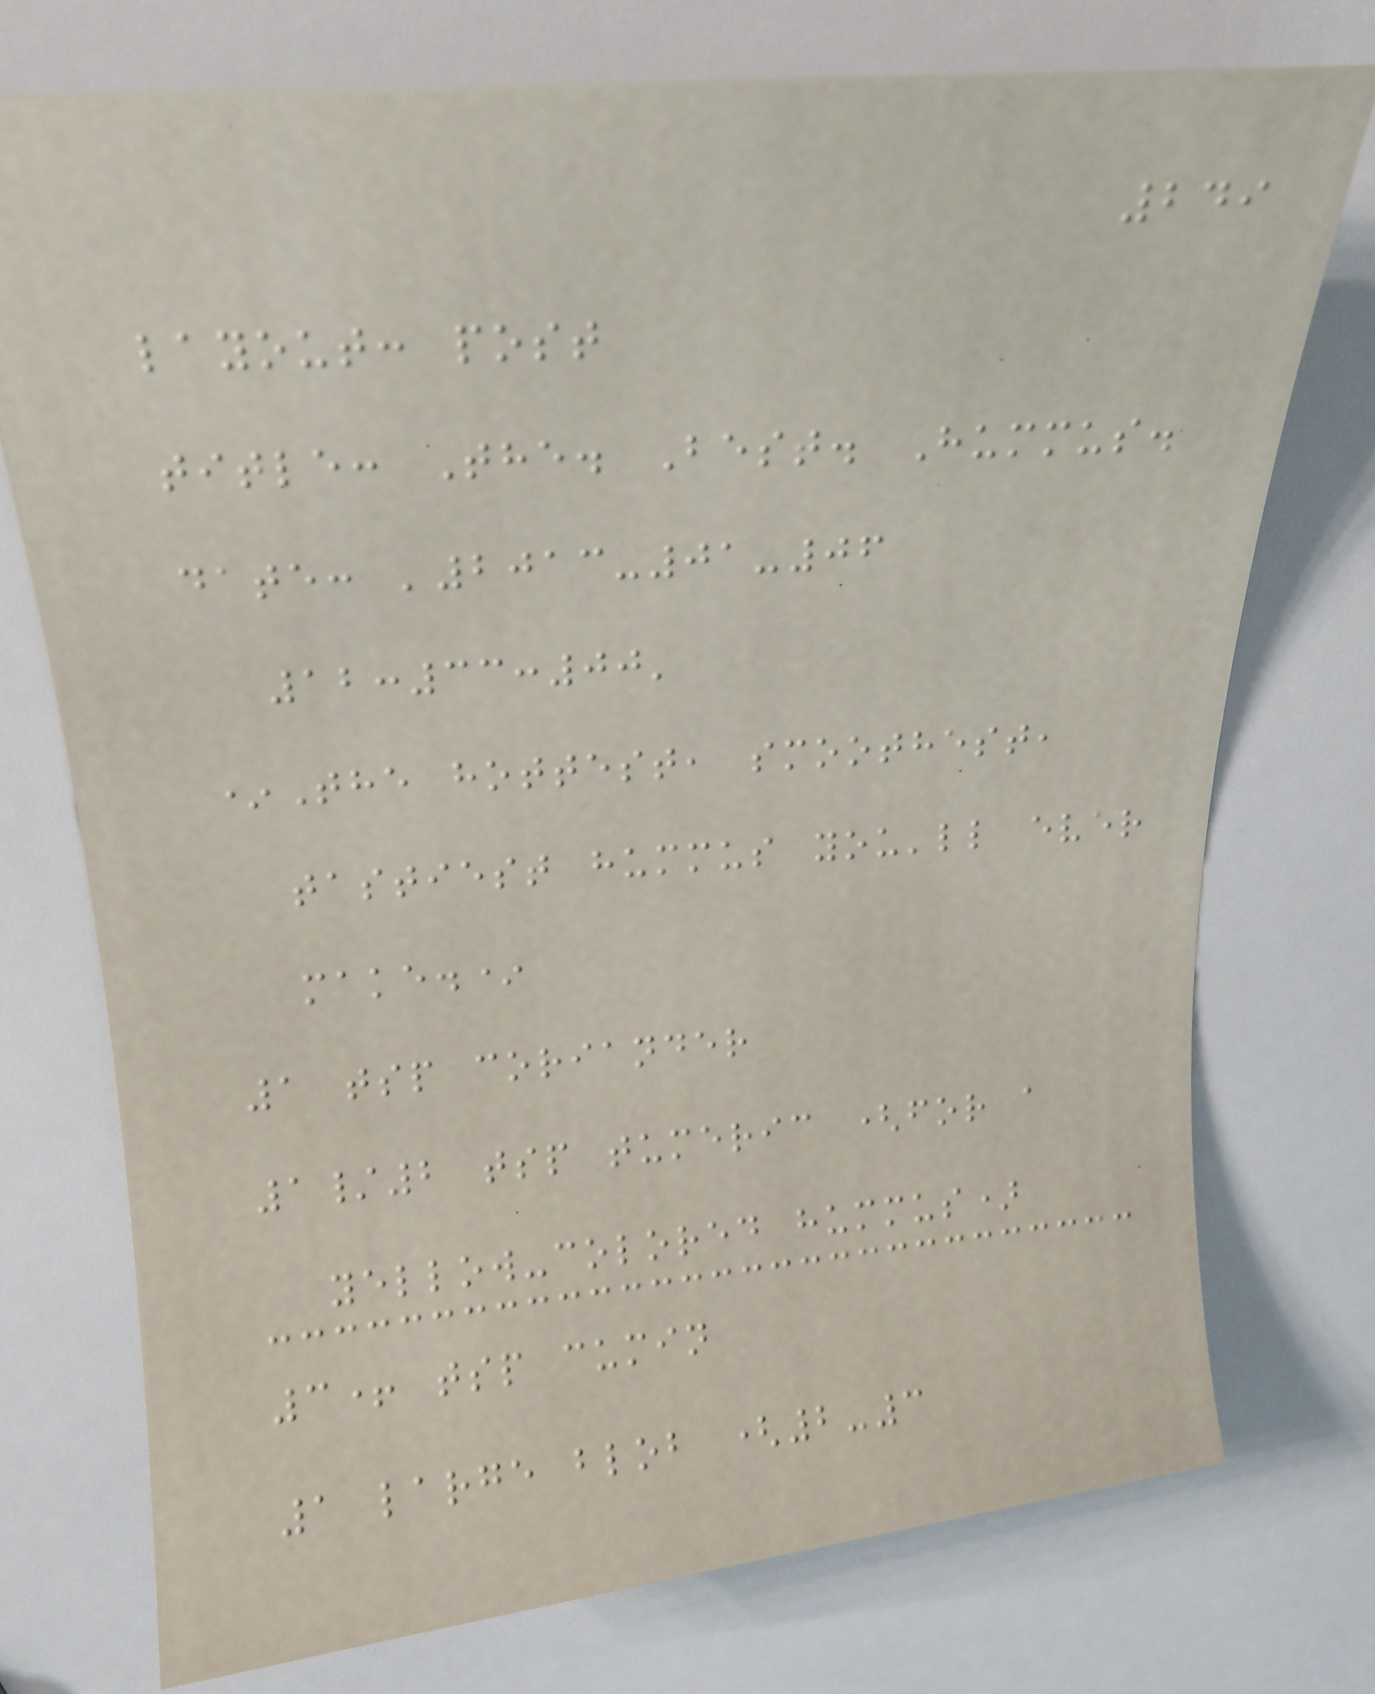249
layout: post
title: The. Best. Hummus.
date: '2013-01-06
12:33:00'
*The hottest, smoothest,
tastiest hummus you'll ever
make.*
1 tsp coriander
1/2 tsp tumeric (for a
yellow-colored hummus)
3+ tsp cumin
1 large blob (2-3
